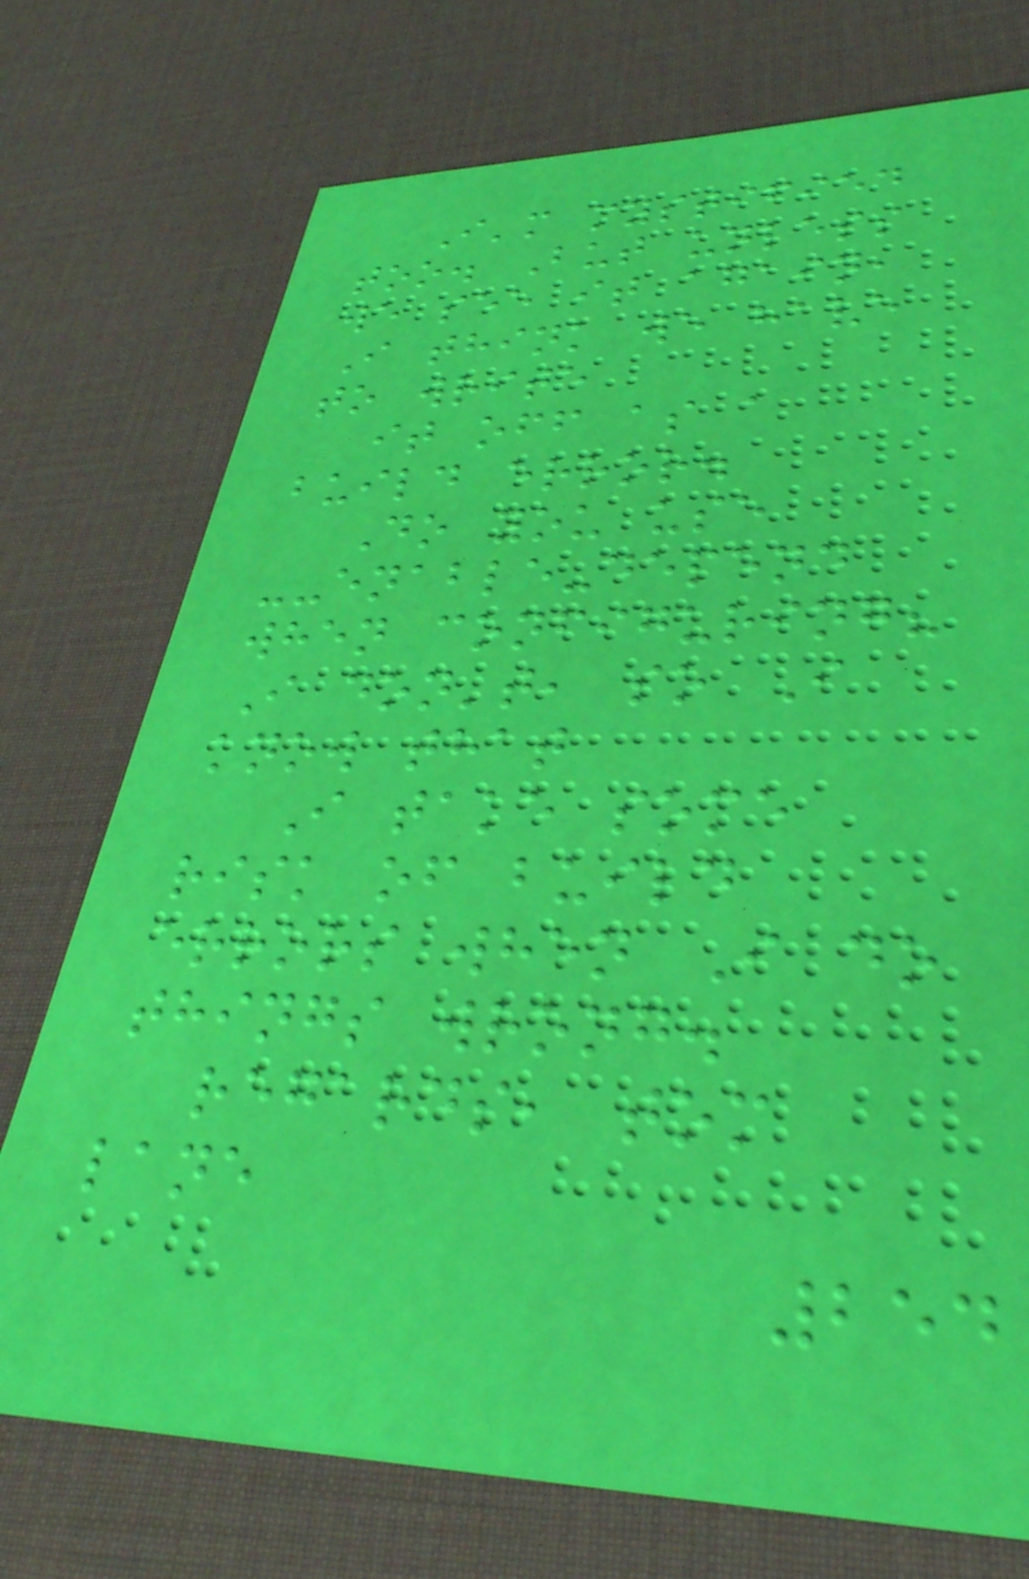I'm mystified
too. But unless
we see it again,
I think we have
to write
it off as a
build error.
Do you use
--enable-depend
when configuring?
I don't, so I
know that
I take some
risk of build
errors when I do
things wrong.
regards, tom
lane
254
